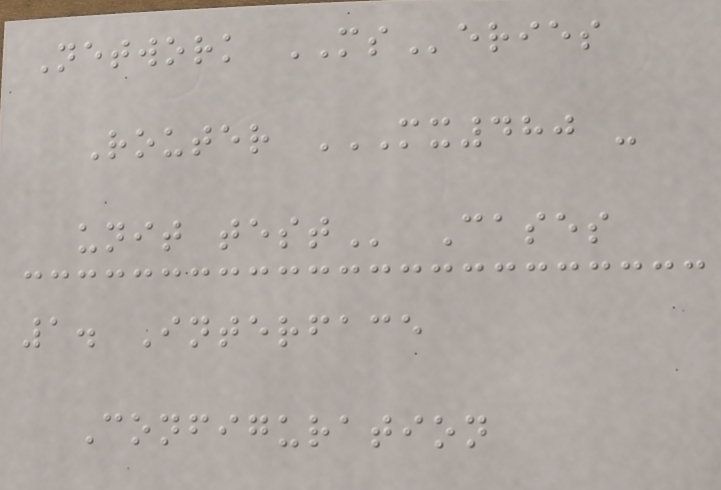Network MSeries
Router MX480 -
UNIT TEST Cases
1. Interface
Configuration
